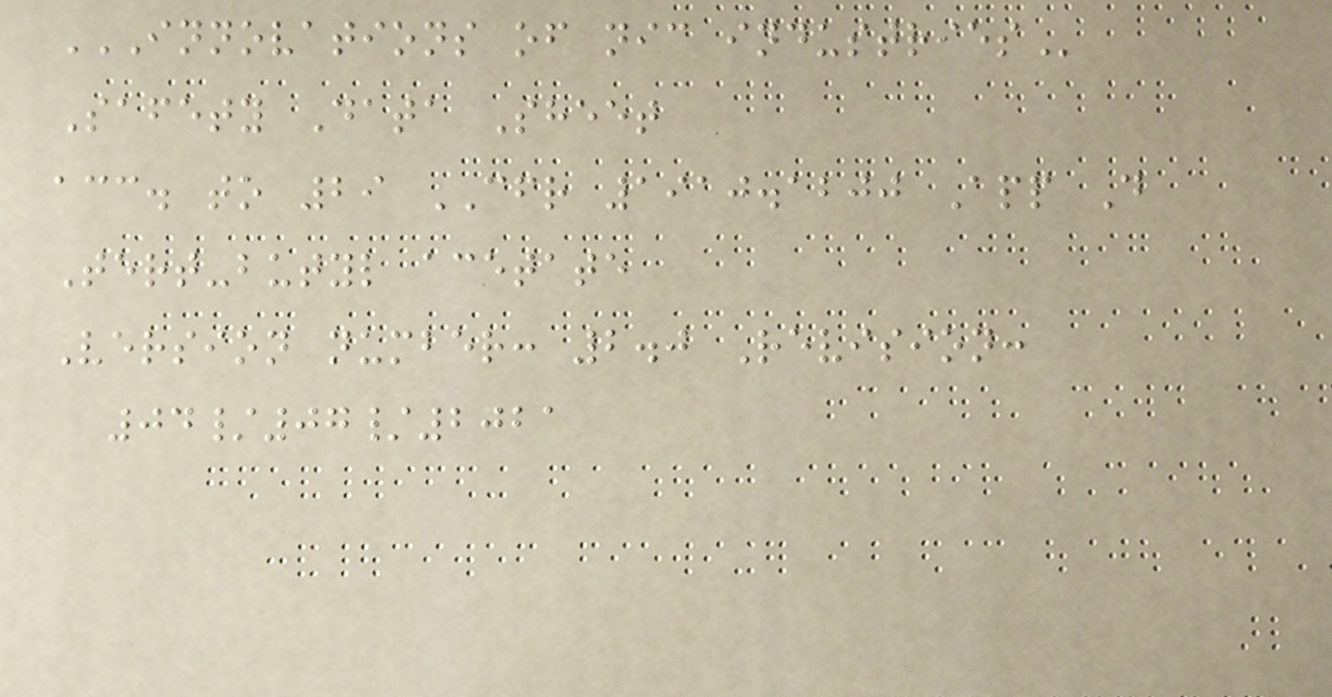INNOVATIONS OF NIC INDUSTRIES
Safety Data Sheet
acc. to 29 CFR 1910.1200 App D
Tert-butyl acetate
Version number: 2.0 Revision:
04/07/2021
